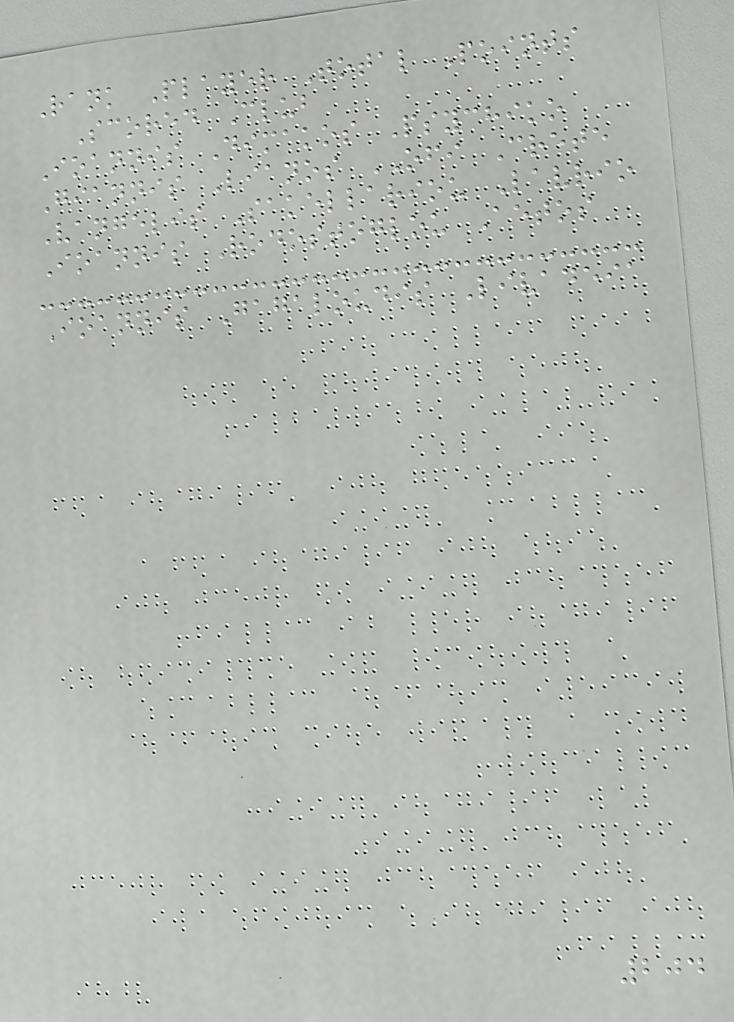Rank Player Total Points
Scored Club
Ioannis Dimakos Psychiko
Giannis Lianos OFI Crete
Vangelis Sakellariou Lavrio
Ioannis Rodostoglou Aetos
Ioannis Gagaloudis Livadeia
204
